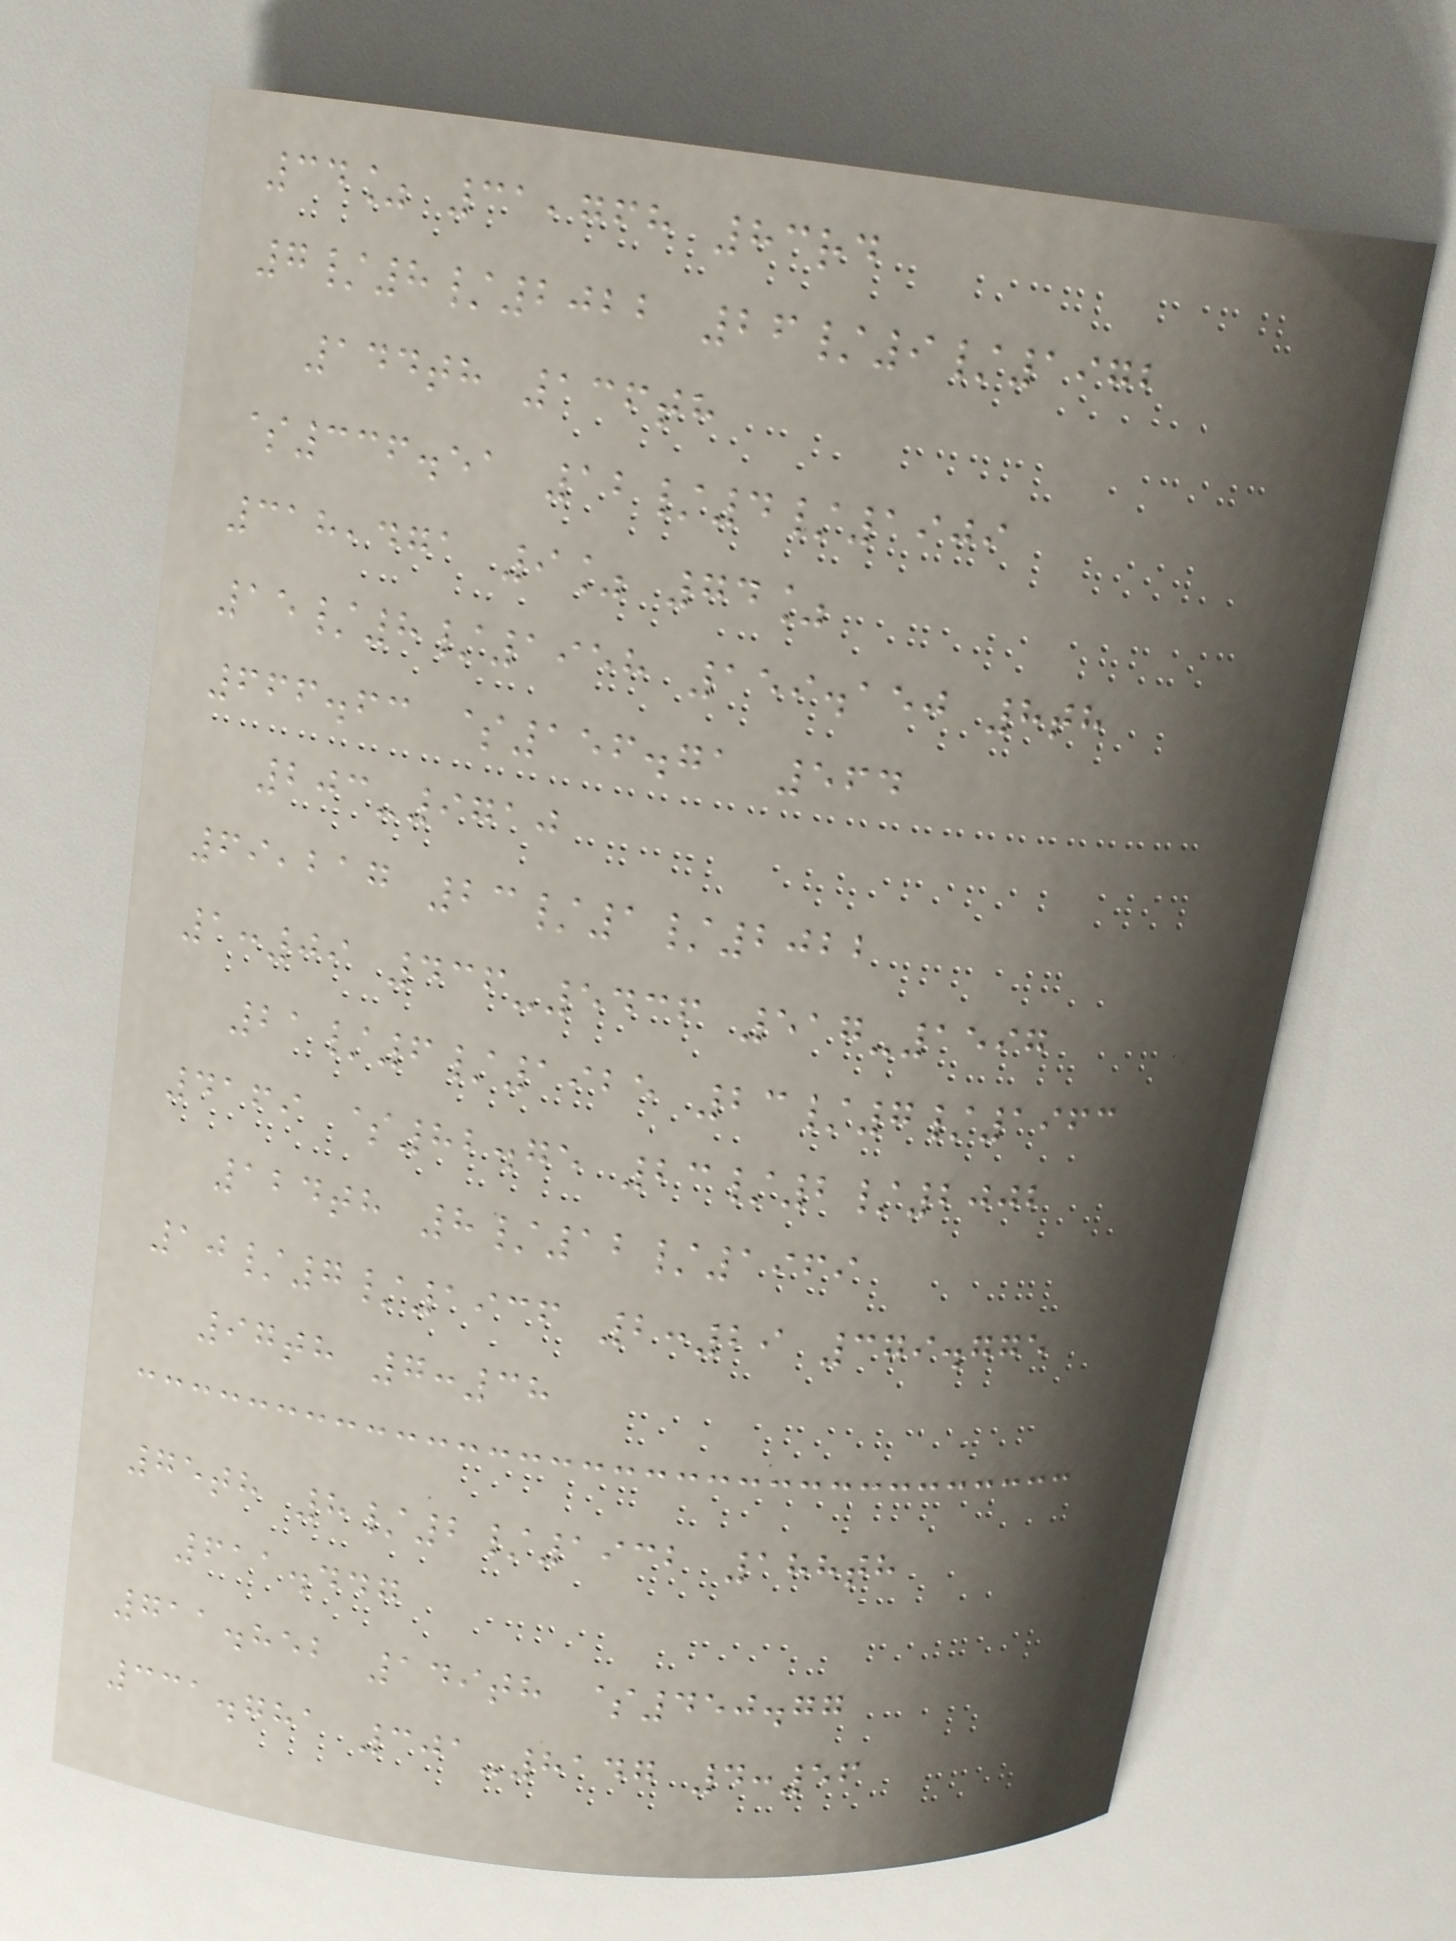34% 31,768 83rd
7/8/2022 26/9/1972
144th 136th
$336.51 12/4/1909
318,471 9% 74%
15/8/1958 159.150 8th
666.63 $156.71 564
203-9710
69,217 23/1/2022
1:09 436-5436 517-1597
21/6/1925 23/7/1963
4169 $82.75 23/2/2002
124th 8/12/1969
10/7/1936 2:29 379.775
97th 7:38
75th 8/2/1932 188th
611.447
711.852 149th $450.77
331.781 301-8147 4:56
